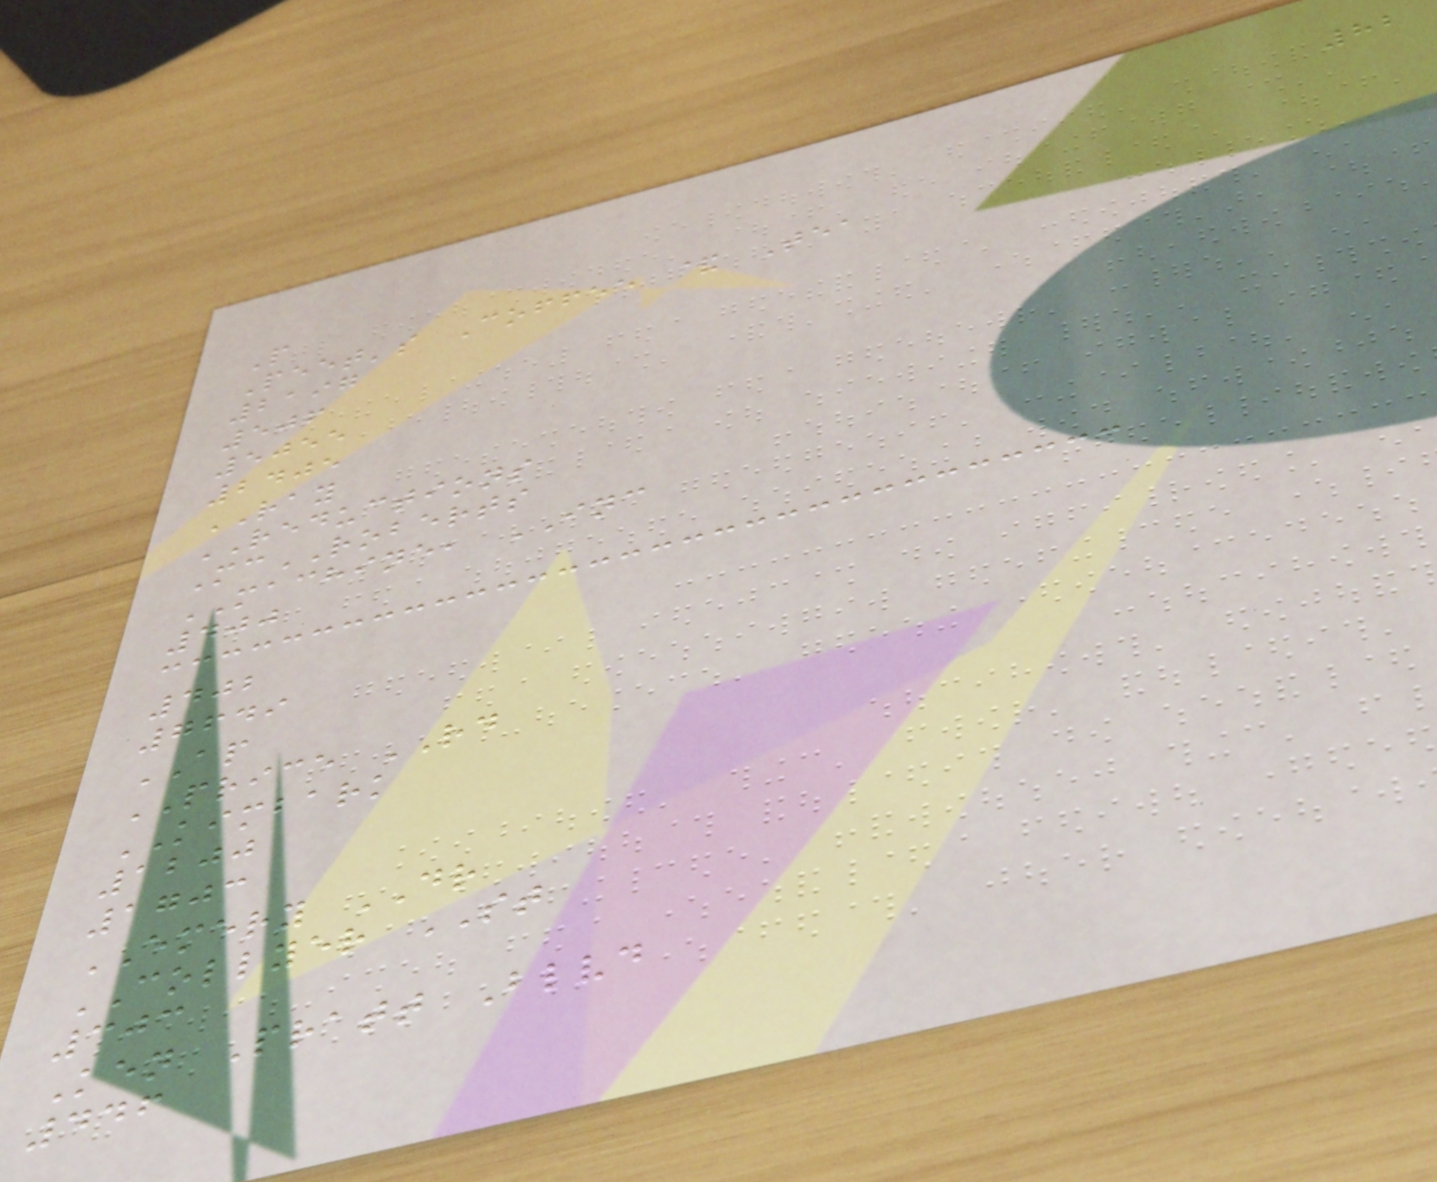82
P
Peet's Coffee & Tea
2197
506
5055
2405
RAY
REDUCTIONS
McROBERTS
MACHINE, INC
400
402
7649
AP
PRICE RD
KIMBARK
1200
1703
EMERY DR
COLLYER ST
303
Ken Pratt Blvd
446
